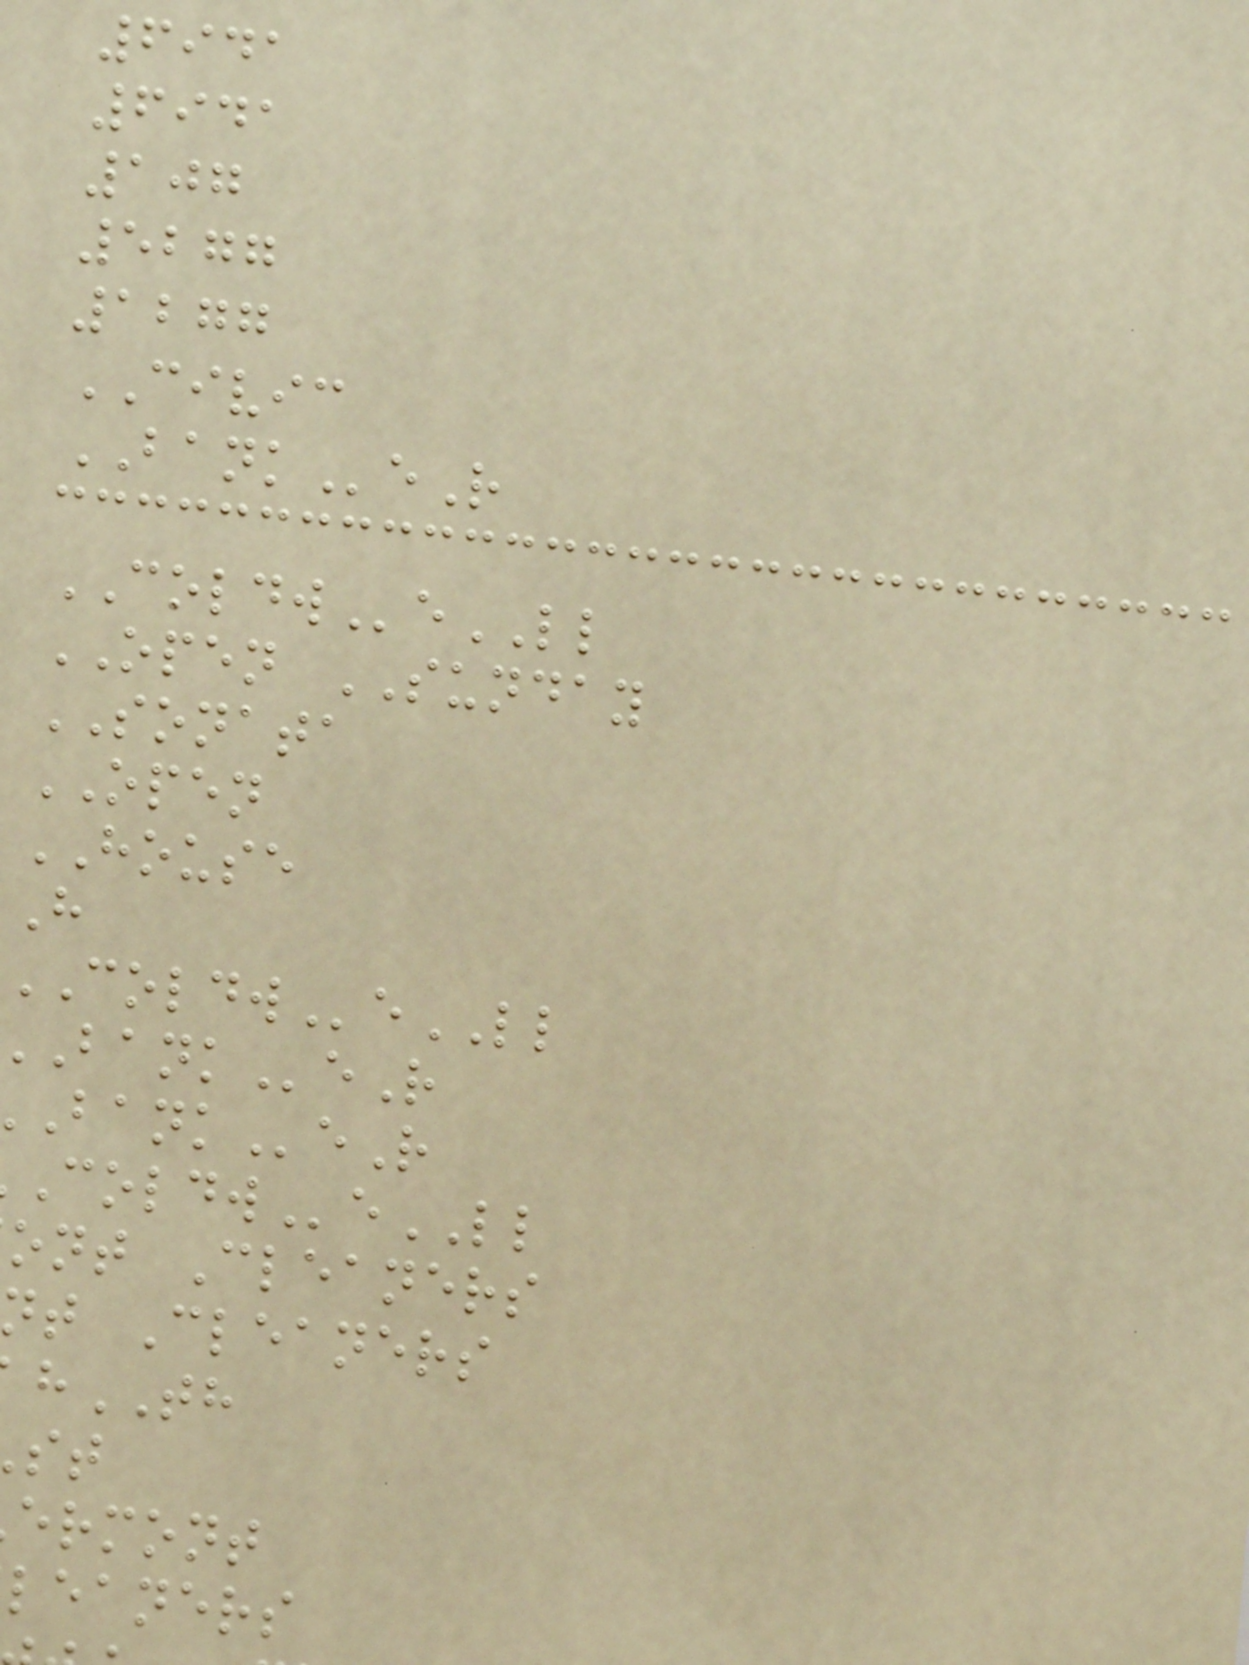6941
6941
107
5277
1277
CIVIC
BANKeR
COLDWeLL
OPEN SUNDAY
SONATA
OPEN
HOUSE
H
COLDWeLL
eLL
ont Cleaners
nt Cleaners
TH
ermont
leaners
